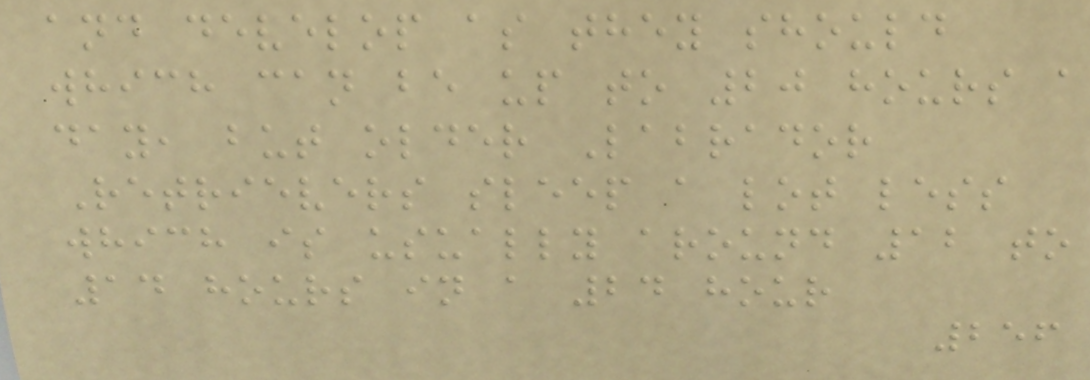and develop as they should
which can be up to 20 hours a
day, but older Labrador
Retrievers sleep a lot less
which is usually around 12 to
14 hours in a 24 hour
256
